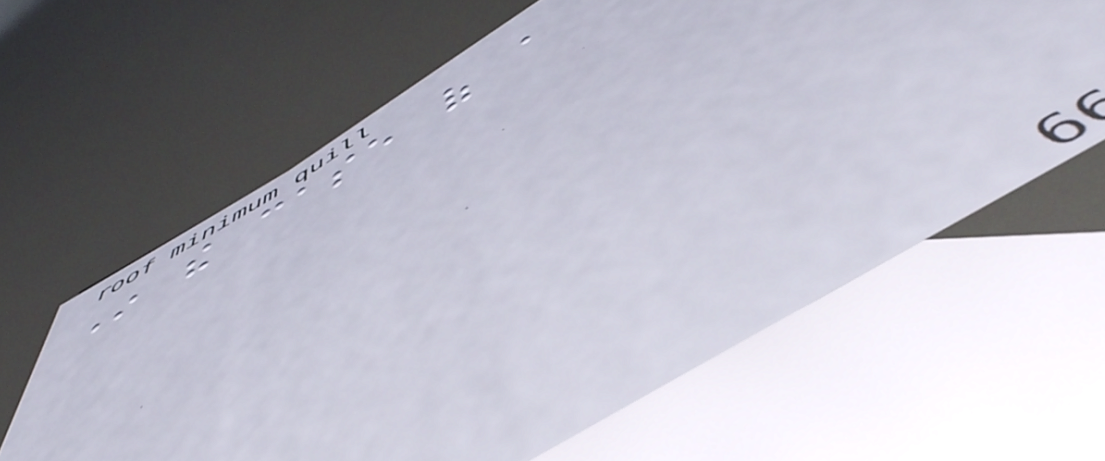In the case of a
